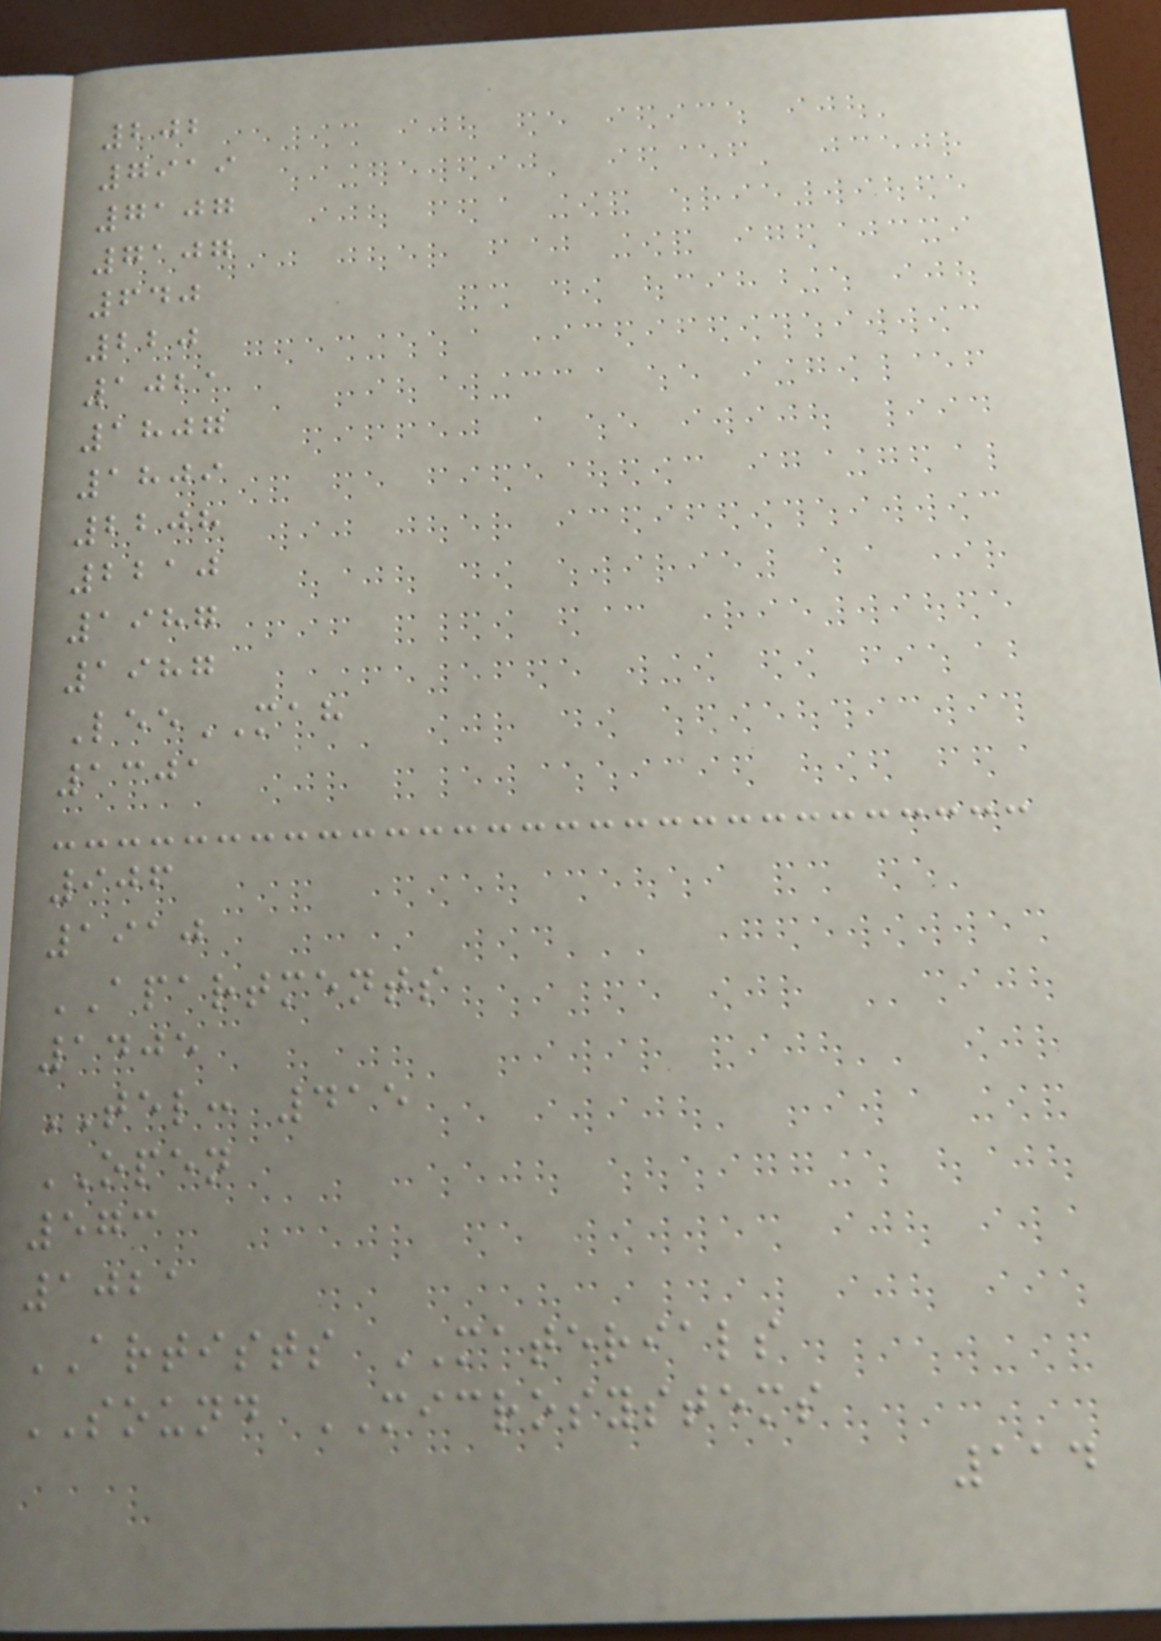202
7919
7107
7107
640
220
1021
1807
1809
2208
2210
1987
1987
LeeMAH
1301
906
1910
APARTMENTS
1405
TEL: 415
OPEN
573
1021
ARTISTS MATERIALS
SOUND MICROSYSTEMS
114
